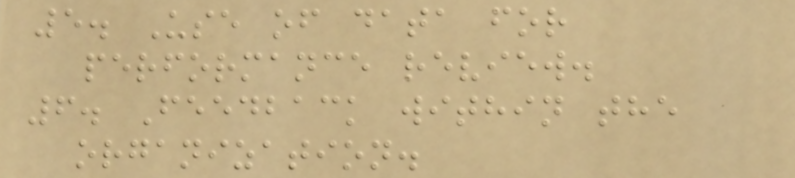5. Use of data for
performance review.
6. Feedback within the
organization.
